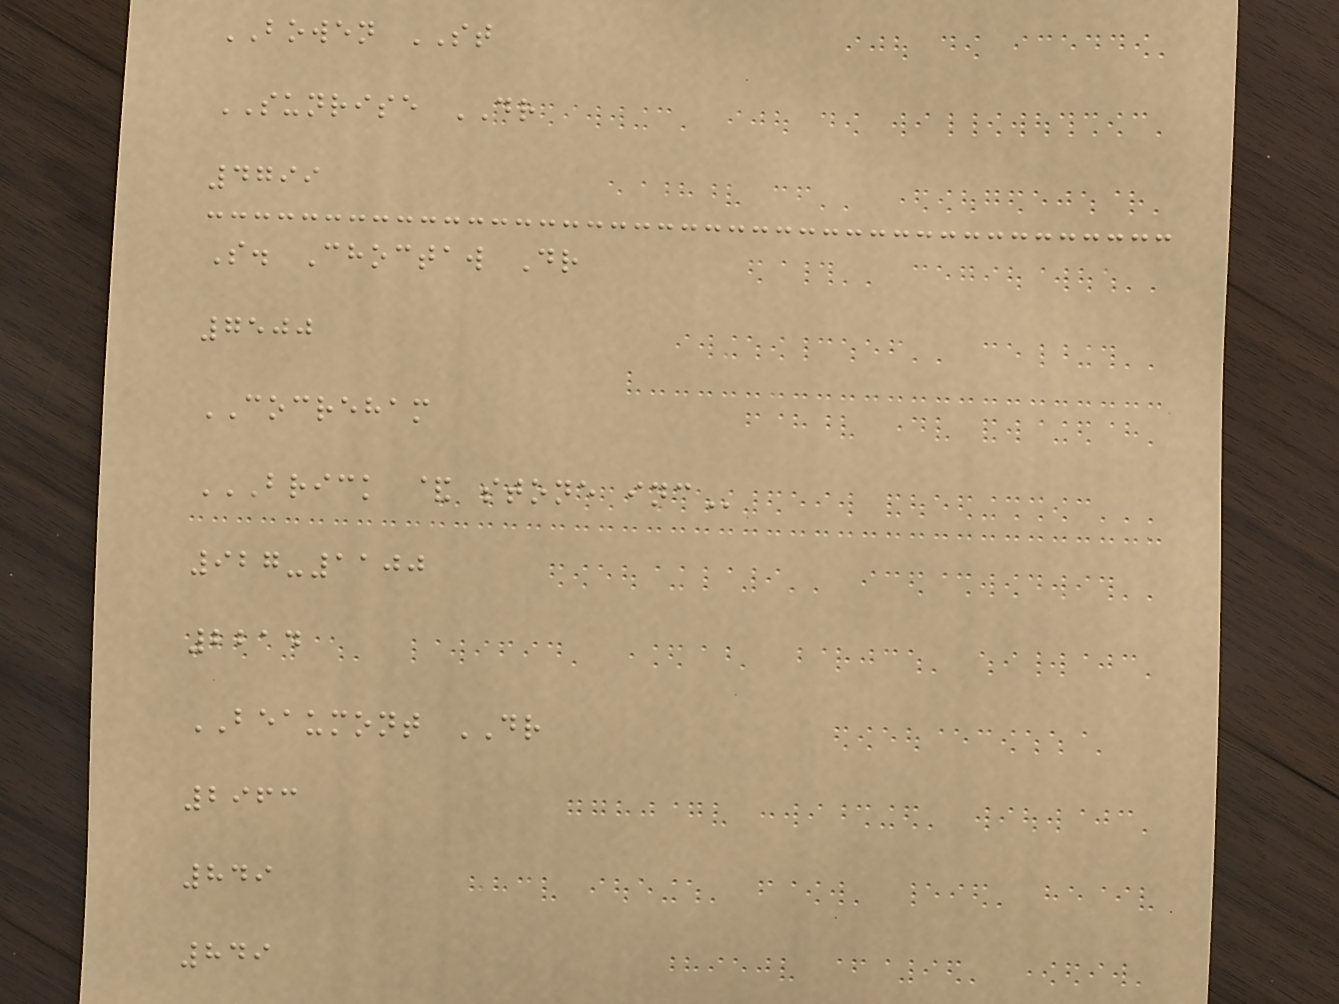BOWEN ST
SUNRISE DR
4799
S. Choctaw Dr
7500
COCREHAM
BRICK & STONE INC
927-1100
2214
BEAUMONT DR
2963
849
849
